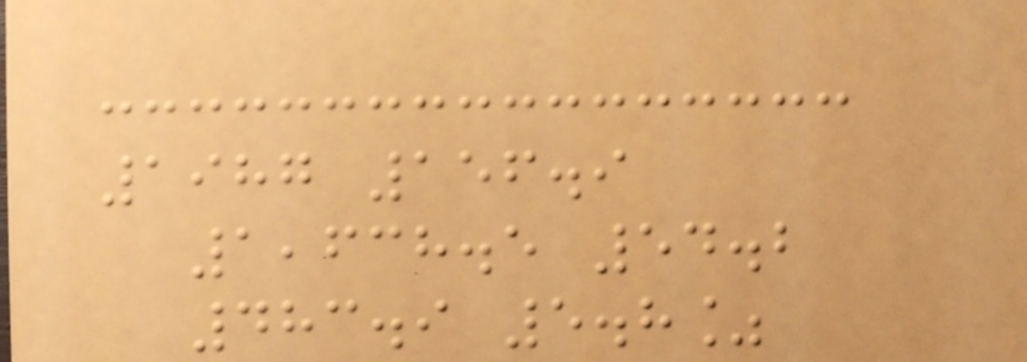1987 156.9
1,638.5 54.2
483.9 5.8%
